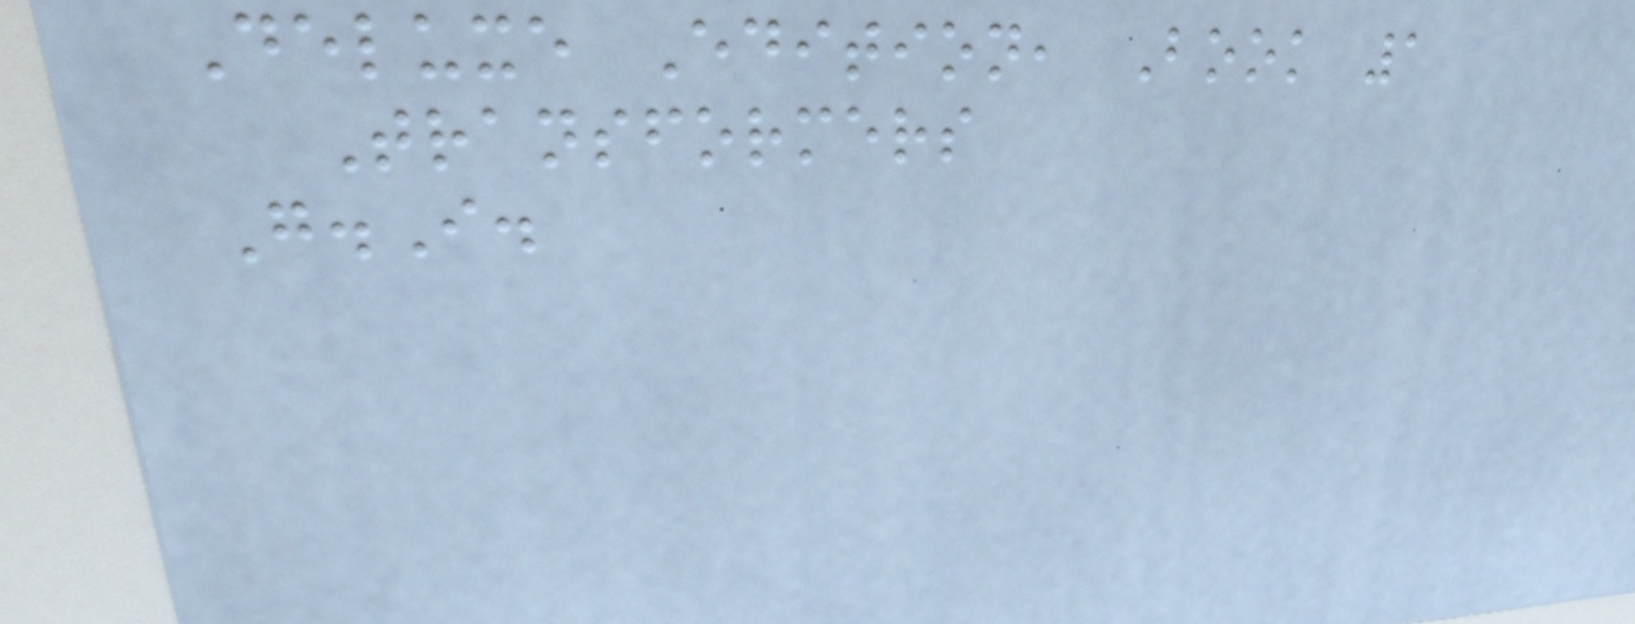Deluxe Edition, Book 1
Transformers
G.I.
